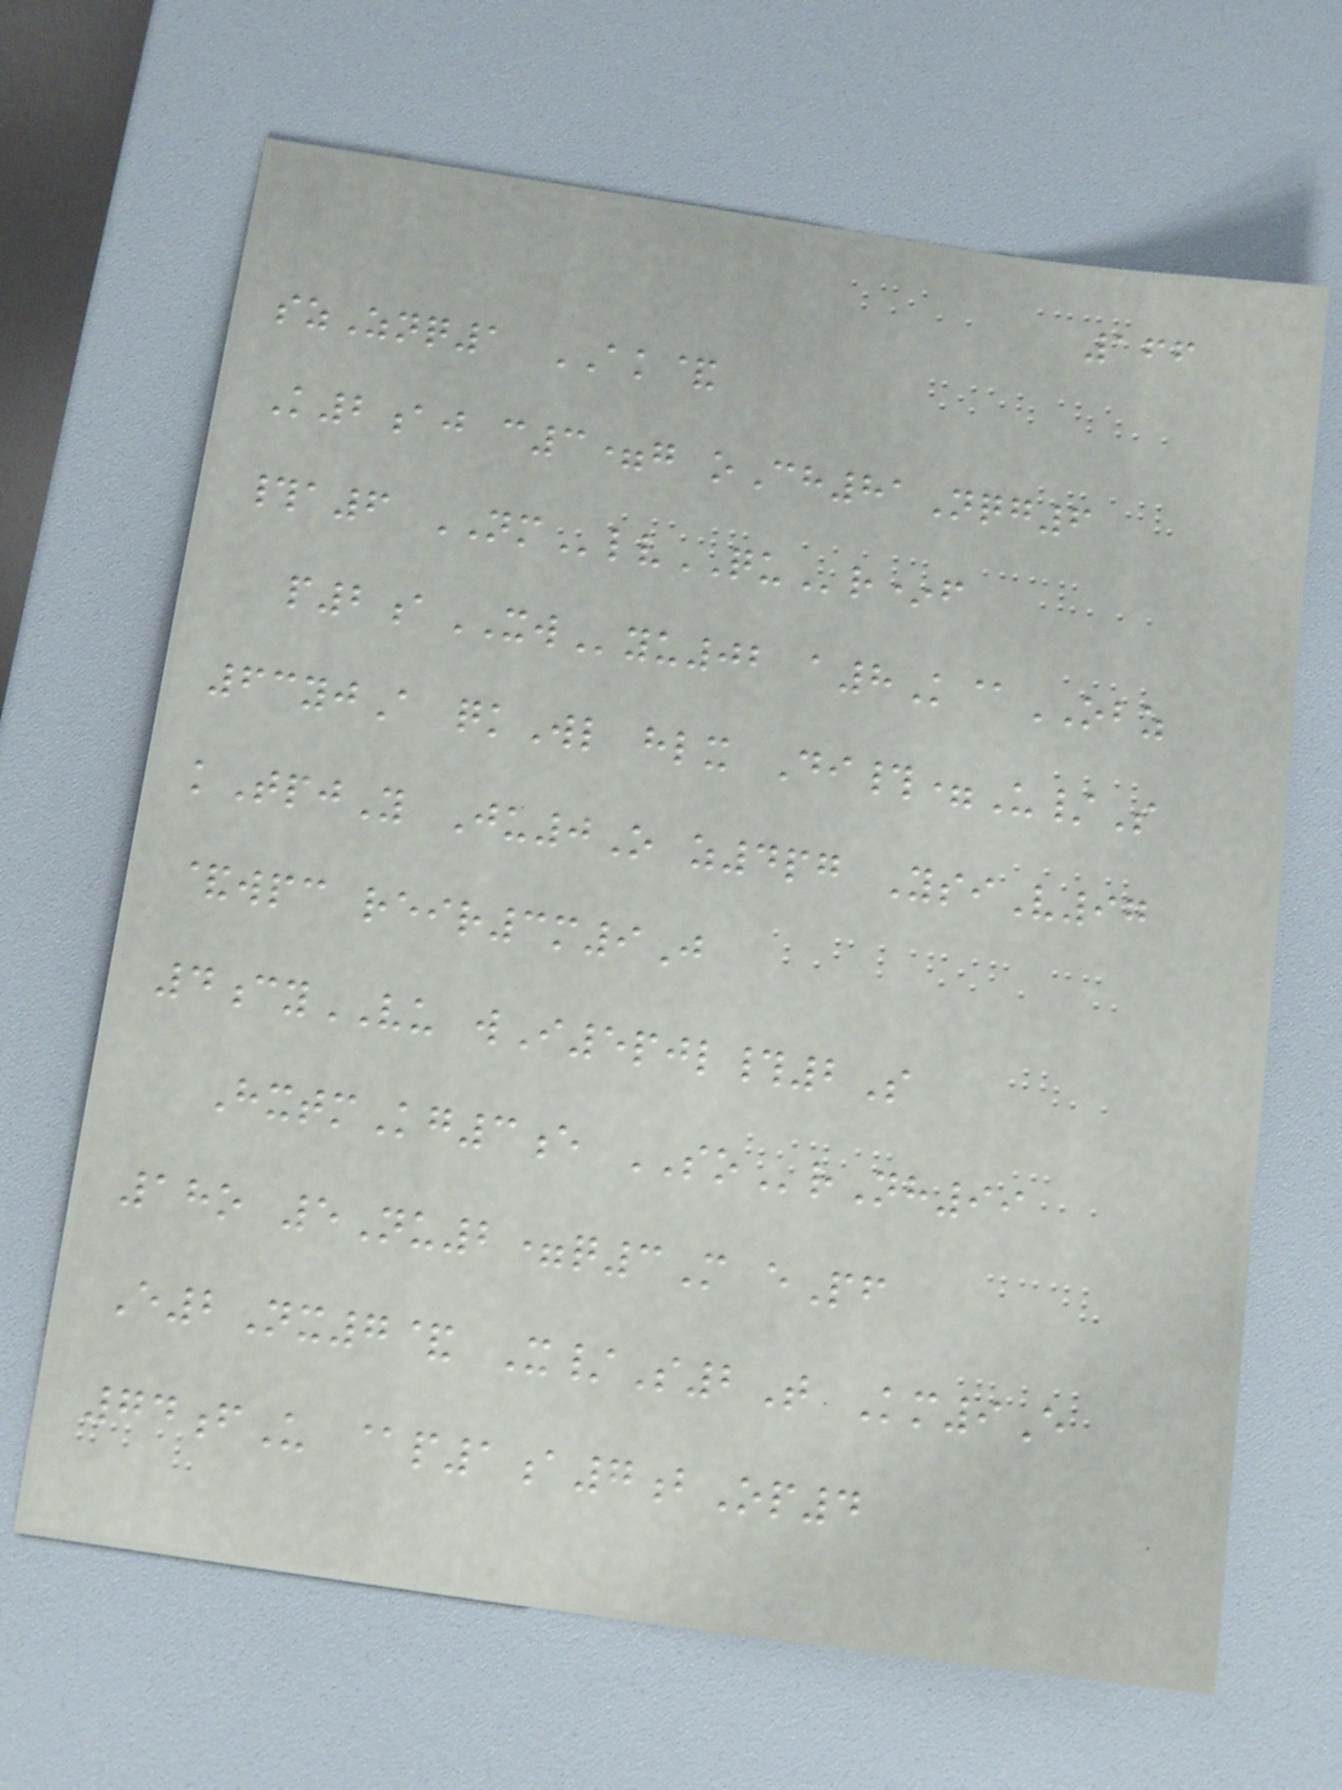166
szZnq1 AK&
K2aj c3=g oCh81Nqg6
#a6 NMlvQUr*f
p2aXWyu02 a8K@OBZ
63yjA qkWl hlx Di#=U/S
kTpjY Ju0O z4pg YsiV97
&wpc reir3m9J
4cyVU wI5pjl#2S
HxtmKg3e SOrNh99
18o 5Nu2=q3M ePf
E2Nx7& X/S2T Km9E
74fU @p1a7bOp4
